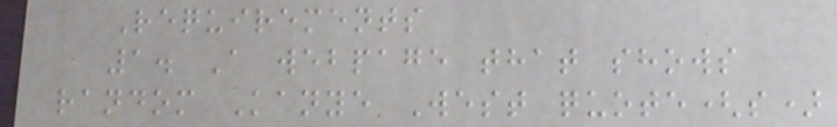Requirements
1. A webpage that shows
random Kanye West quote(s)
